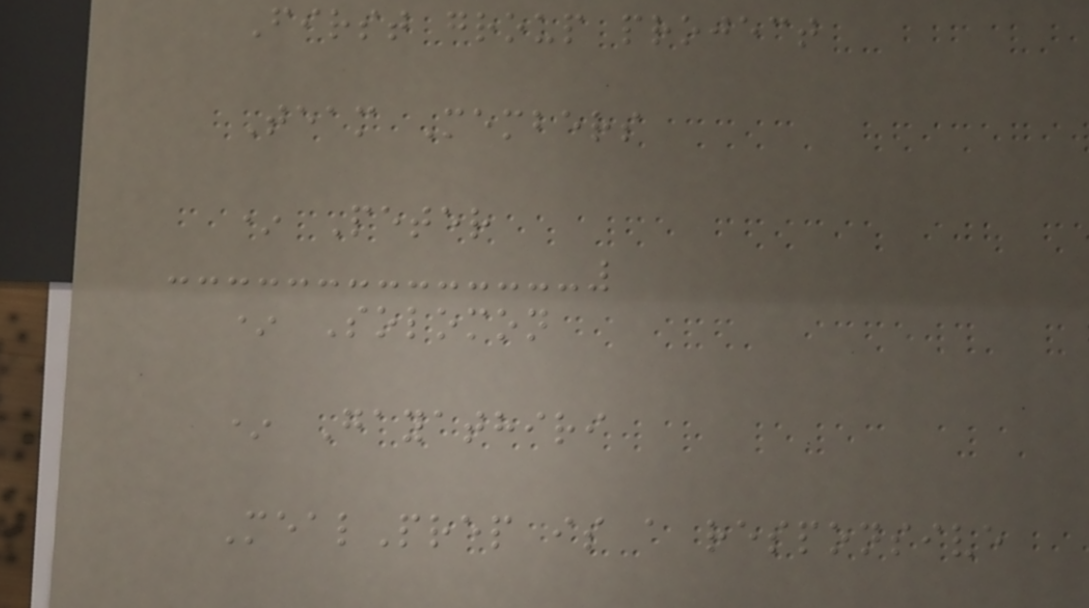First group project
Team Members
* Peter
* Solomon
* Gayathiri
MealPrep is a responsive
